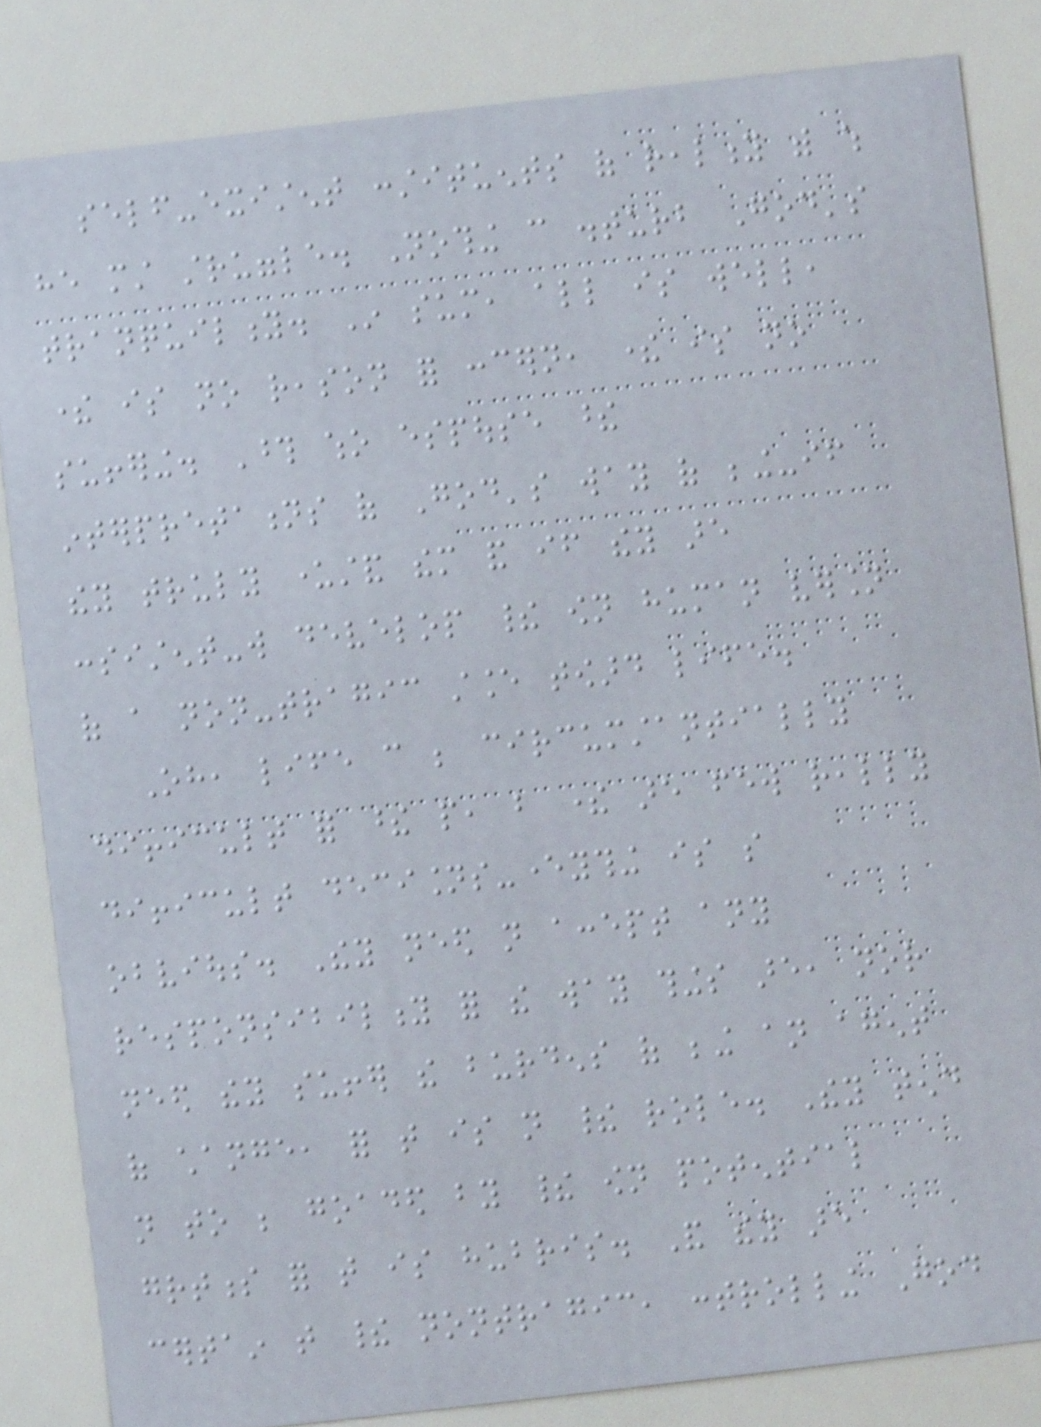self-existent constituents of reality with which
he must struggle. Nothing can disturb God's
tranquility. In sum, all is well,
there is no reason for concern, there is no
suffering. Those who espouse these
interpretations of God's way of being-if
they truly understand them and if they are
consistent-will develop their own human version
of a non-tragic stance toward life.
Oh, life can be circumstantially
difficult for these people, but there are few really
difficult decisions-everything is so
obvious. They need not accept any
responsibility for the way things are, nor
need they suffer the burdens of being an agent
of change, for that is not their role. They tend
not to be goaded by their own potential
greatness for that is hubris. And they are
certain that their nontragic, controlling God
